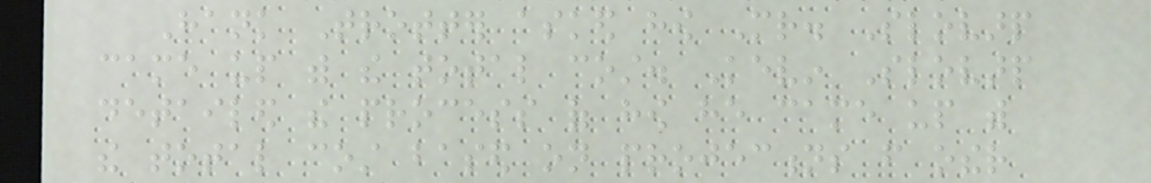Hank Trotter asked how Mr. Slovarp
came up with the total cost. Kevin Slovarp
detailed the process of how he came up with
the total cost based on projections from other
